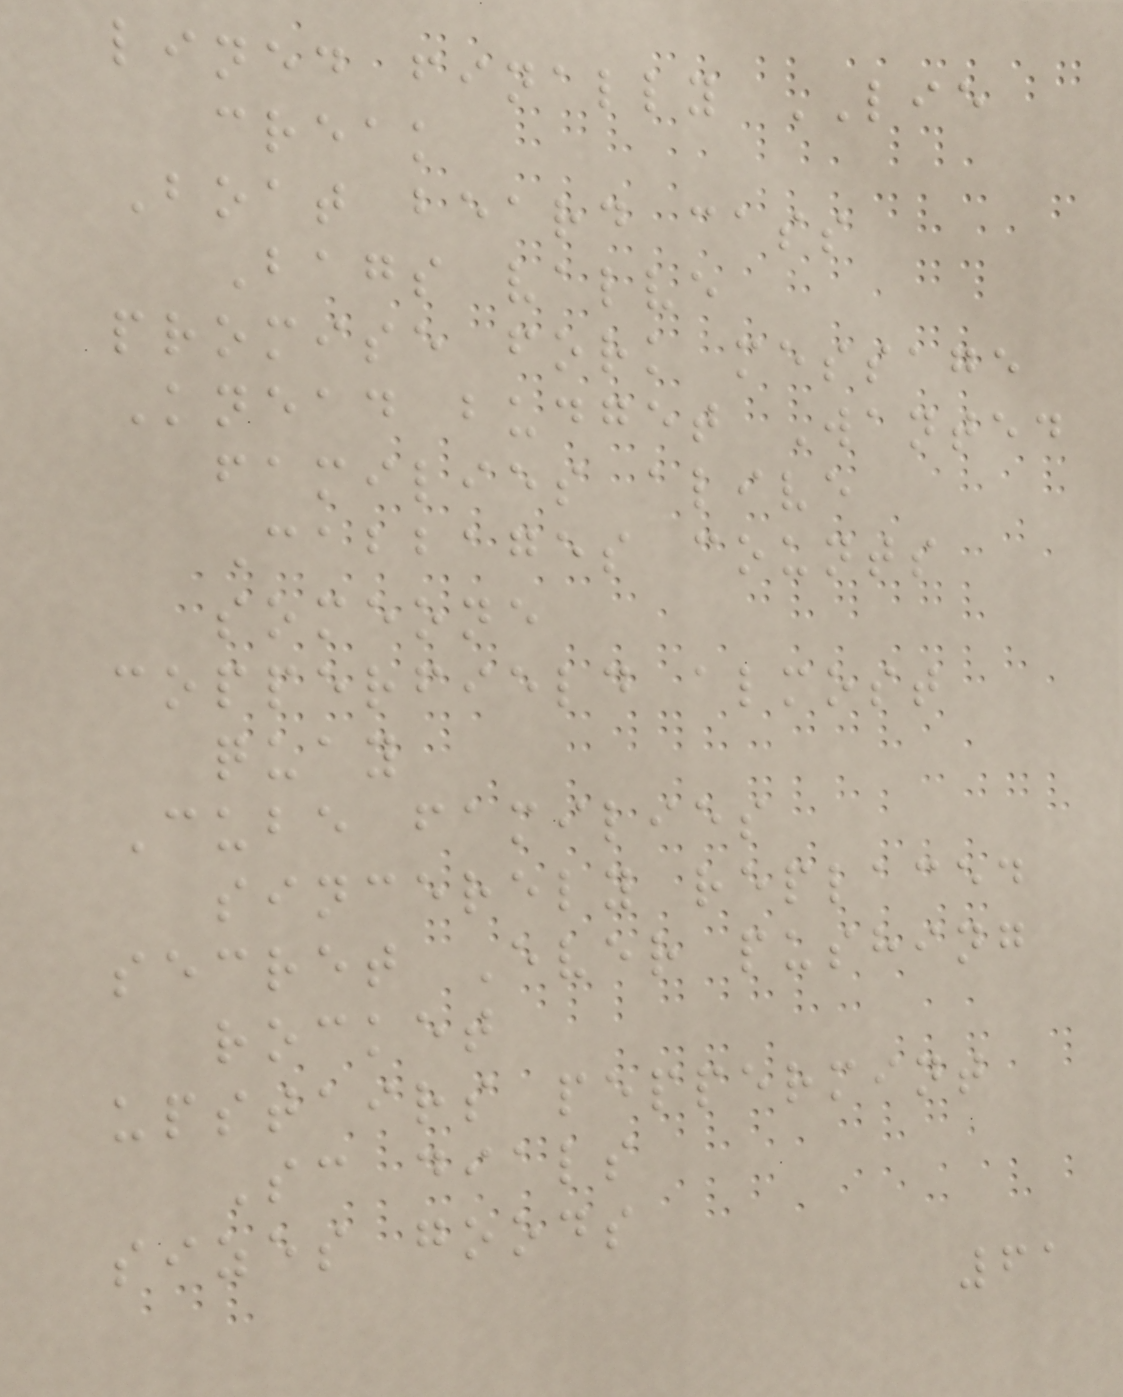lined finally LIE
creak
Boat beard cass
Bags valve
promise fork message
Knead budget Wanted
families alive
Cabbages counts
someone
copperfield almost
quay
Cube families
sincerely replaced
secret Ever pushing
rocket
upstairs peppermint
Sc dials
sizes goods
61
